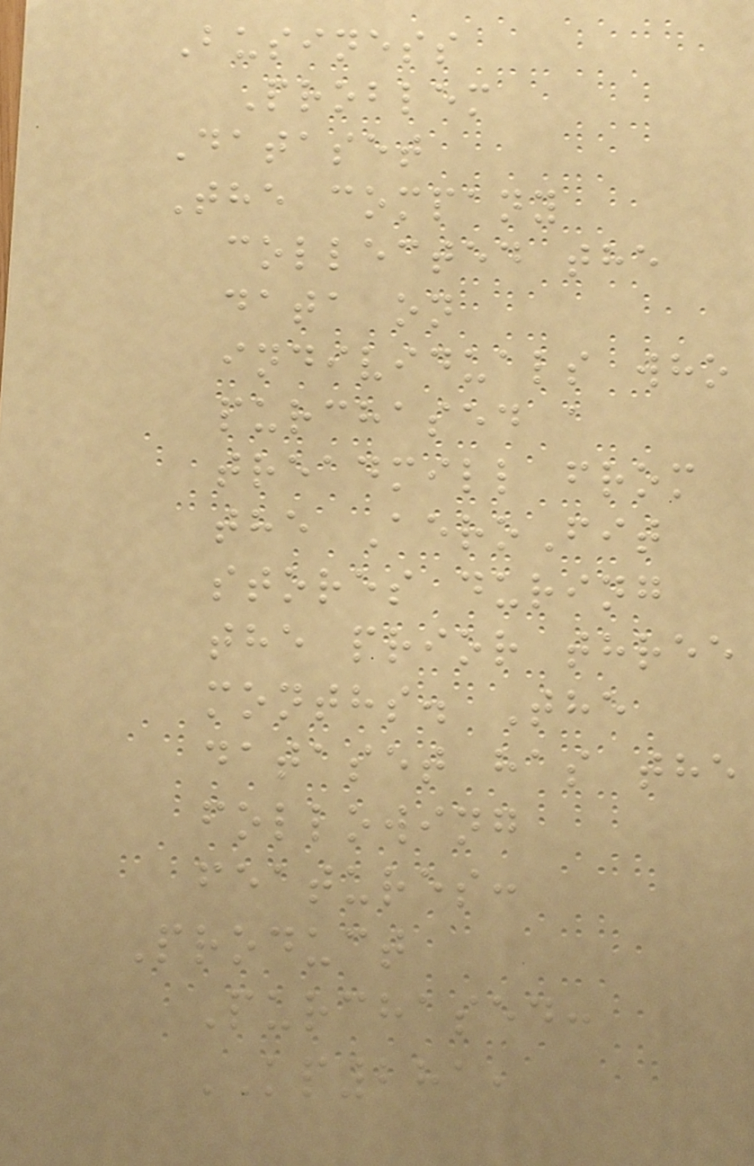Business
Problem
Dataset
The company
collected the
data on
individuals who
purchased a
treadmill from
the AeroFit
stores during
the prior three
months. The
dataset has the
following
features:
Product
Purchased:
KP281,
